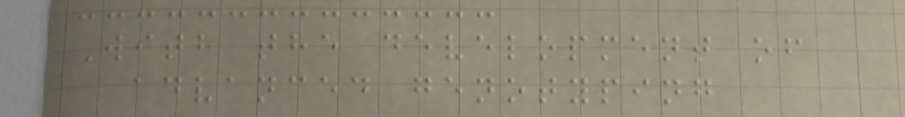With the development of
advanced genotyping
